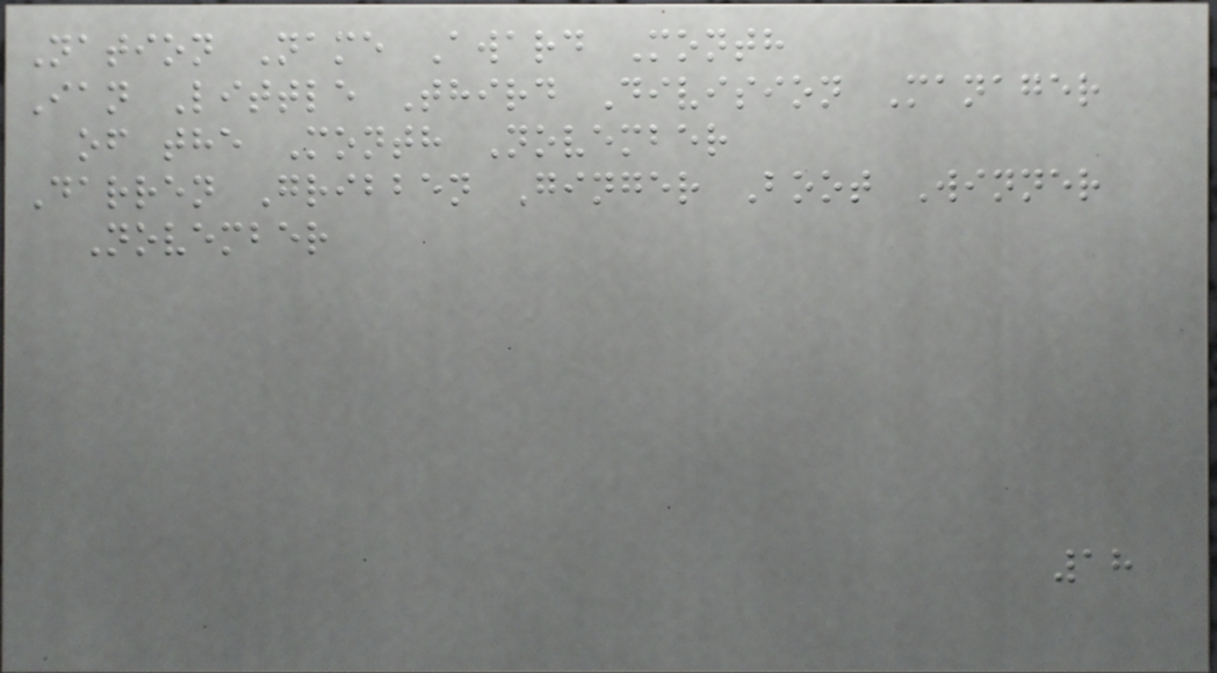Nation Name Award Month
Ian Little Third Division Manager
of the Month November
Darren Gribben Ginger Boot Winner
November
18
